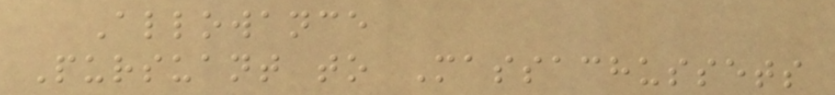Allowance
Pursuant to Massachussets
